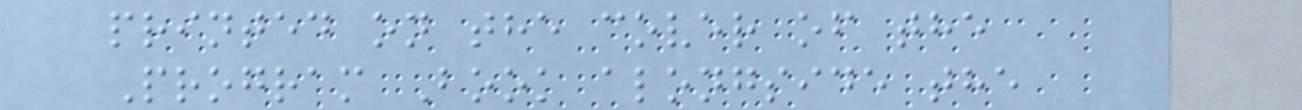printed on the cover of the
Program Book alongside the
